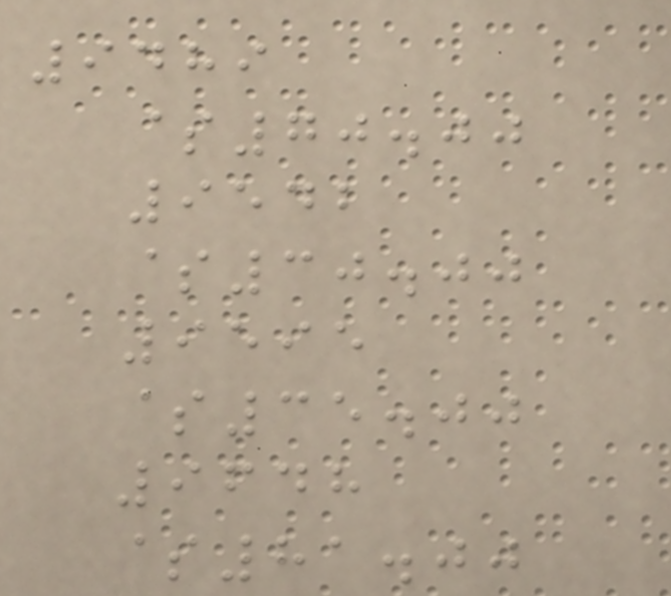9489
$70.00
9542
$30.00
9595
$35.00
9648
$81.00
